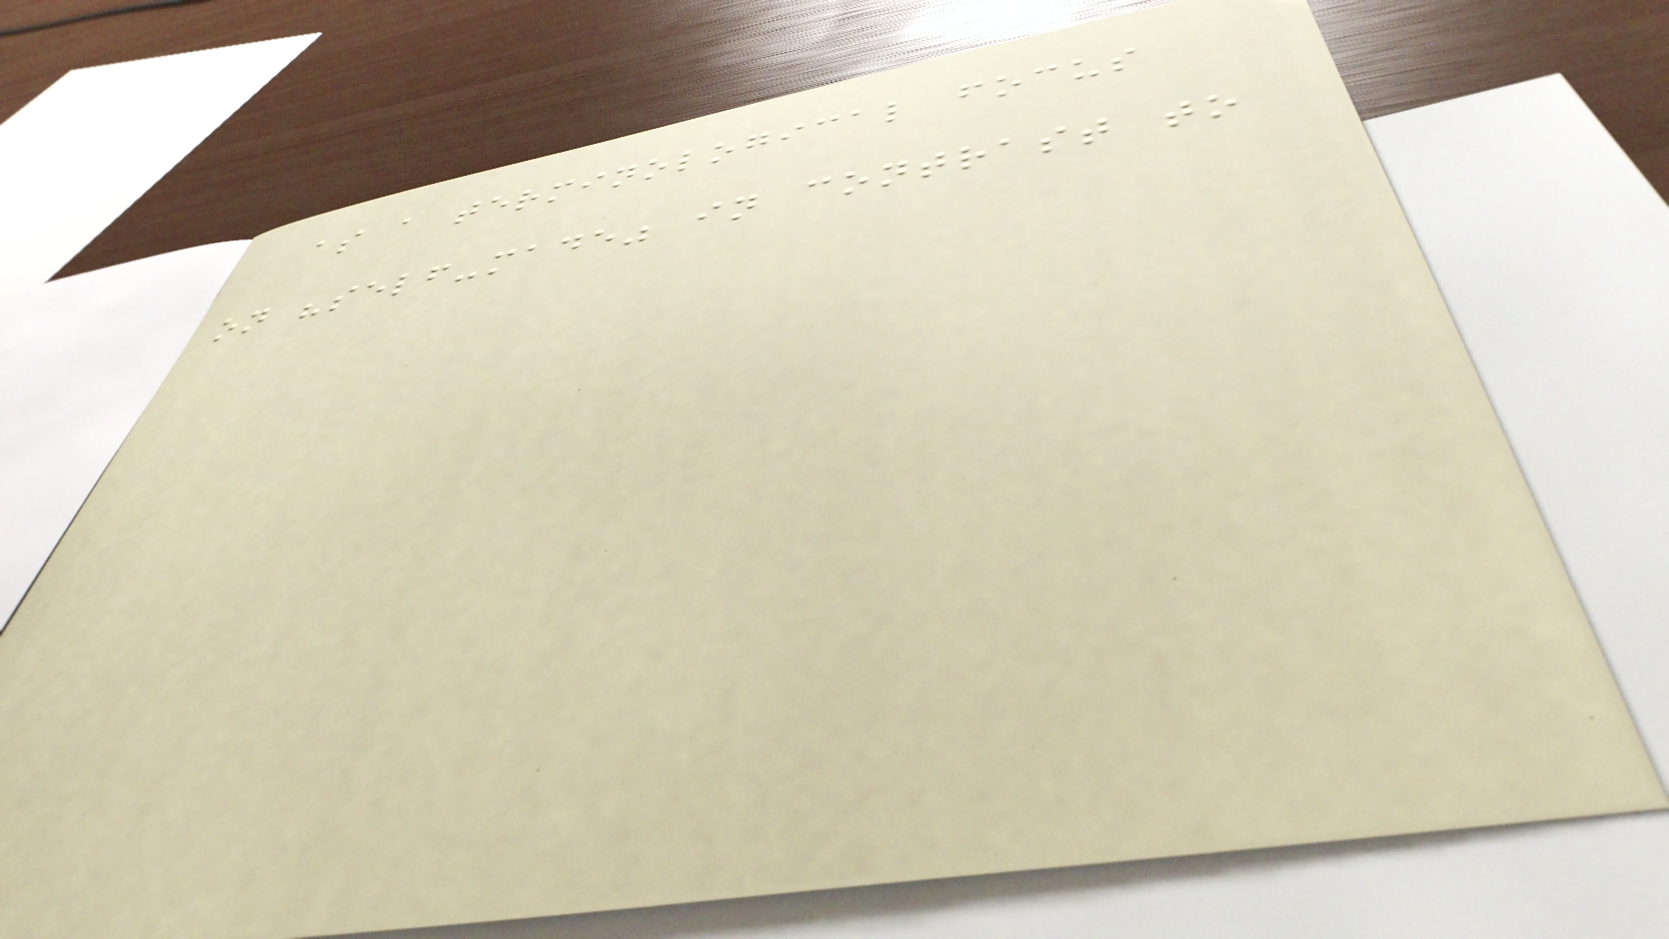as a terminological focus
on "self-made" in contrast to
